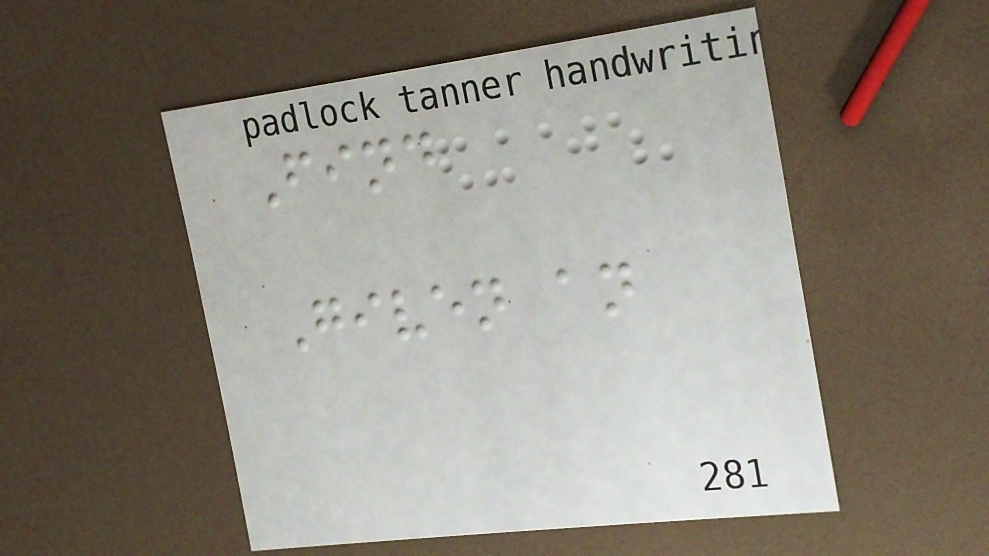Find
Given an
